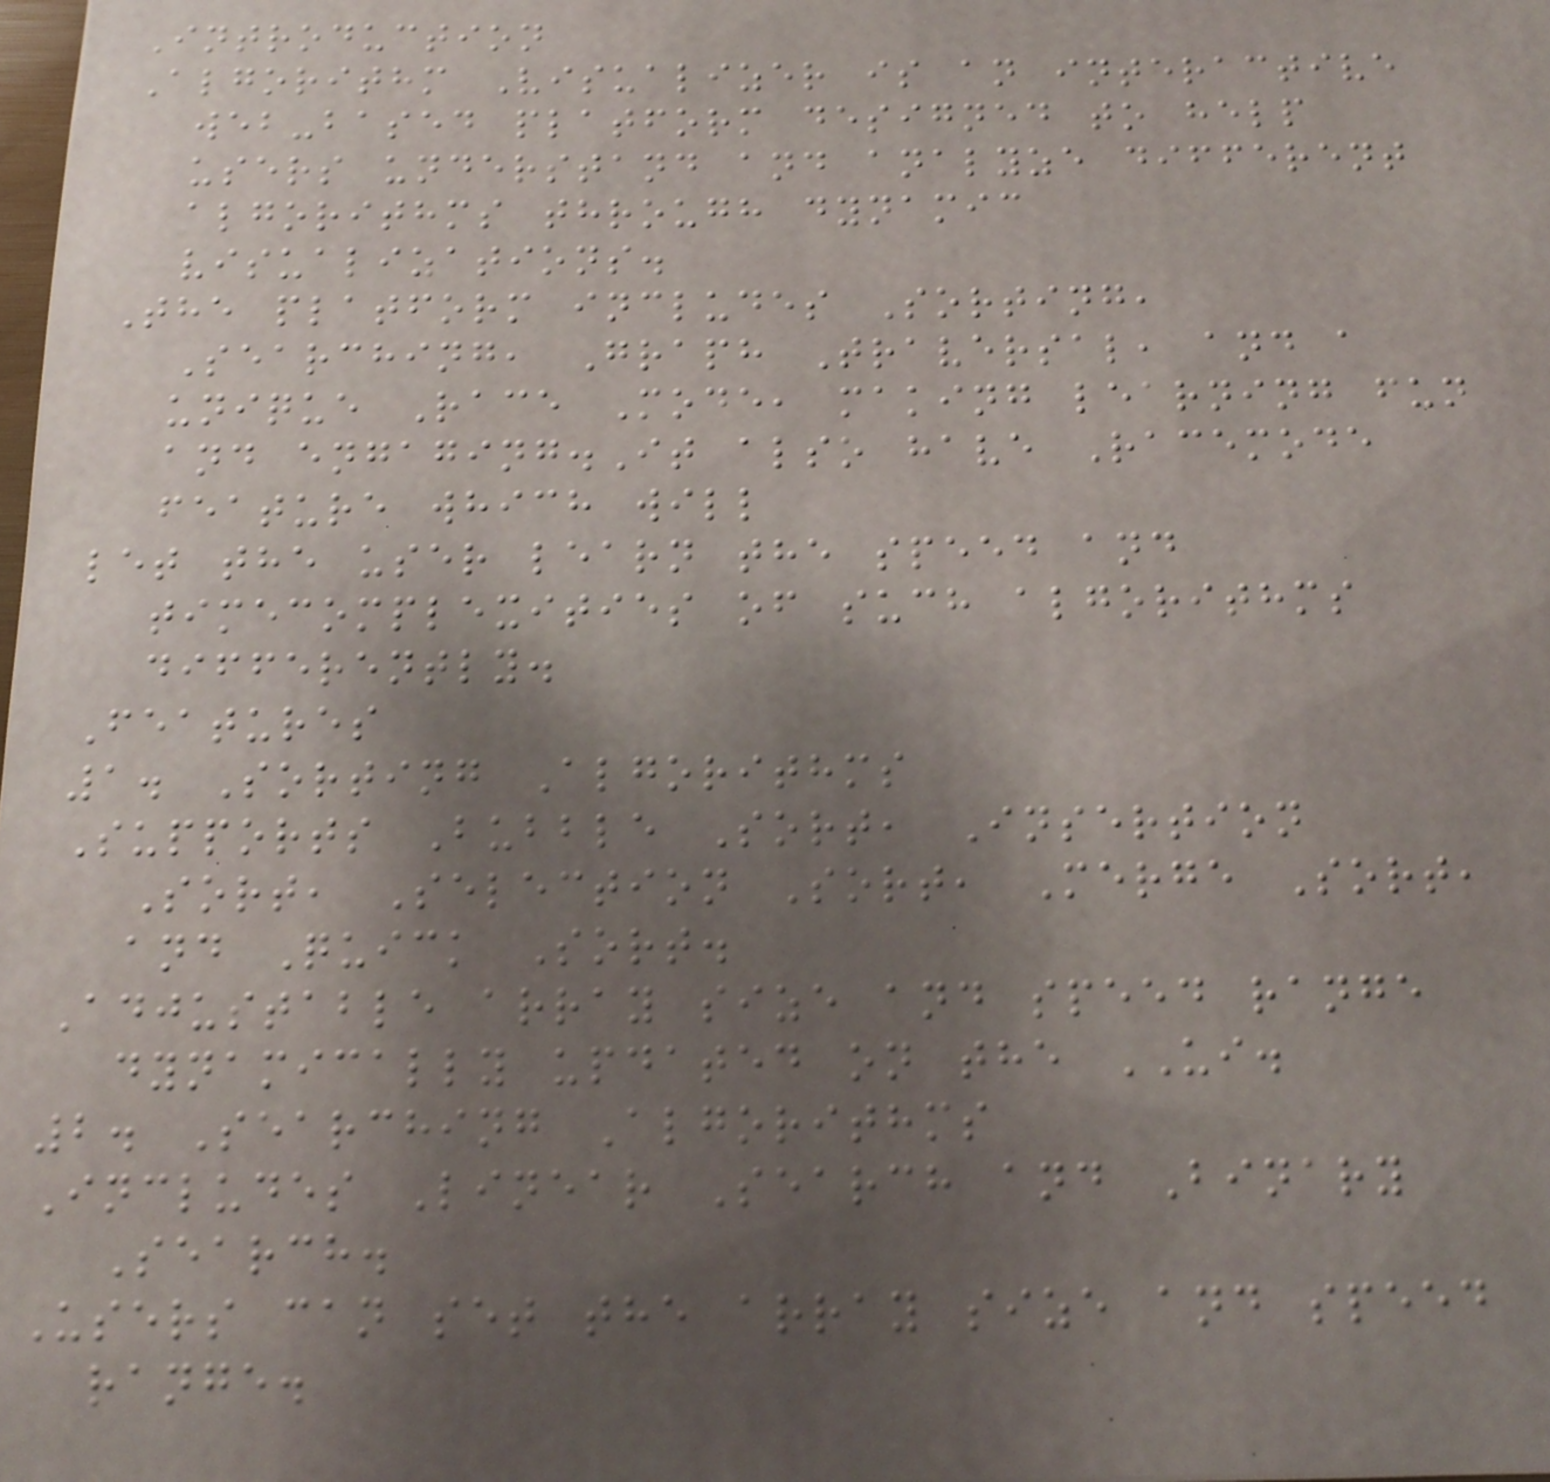Introduction
Algorithm Visualizer is an interactive
web-based platform designed to help
users understand and analyze different
algorithms through dynamic
visualizations.
The platform includes Sorting,
Searching, Graph Traversal, and a
unique Race Mode, making learning fun
and engaging.It also have Racemode
feature which will
let the user learn the speed and
timecomplexities of such algorithms
differently.
Features
1. Sorting Algorithms
Supports Bubble Sort, Insertion
Sort, Selection Sort, Merge Sort,
and Quick Sort.
Adjustable array size and speed range
dynamically updated on the UI.
2. Searching Algorithms
Includes Linear Search and Binary
Search.
Users can set the array size and speed
range.
